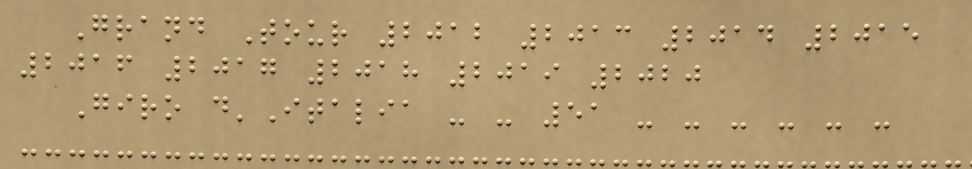Grand Tour 2012 2013 2014 2015
2016 2017 2018 2019 2020
Giro d'Italia - - 51 - - - - - -
